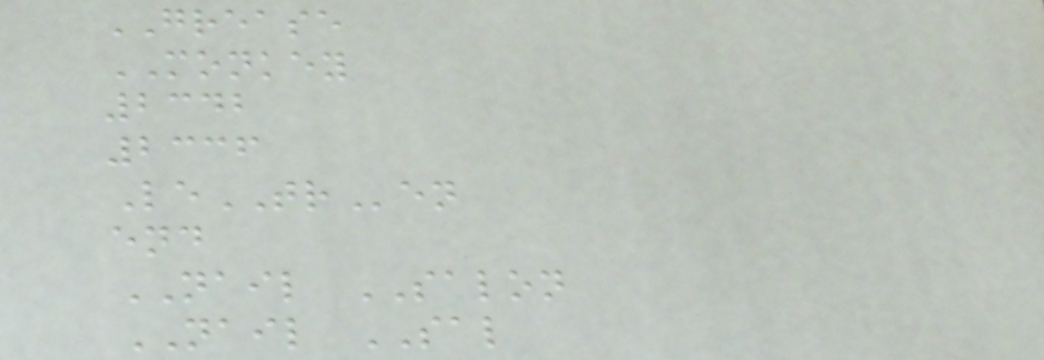GREASE
MONKEY
2342
2336
LeTRen
end
NAIL SALON
NAIL SAL
